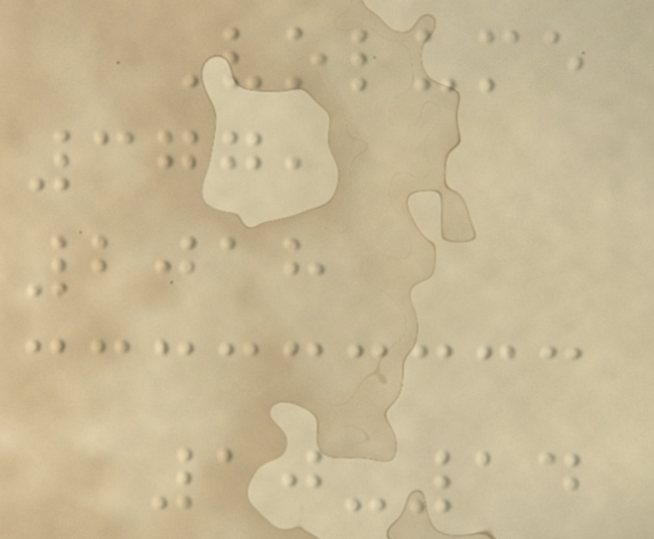Volume
377,
2018
10-14
